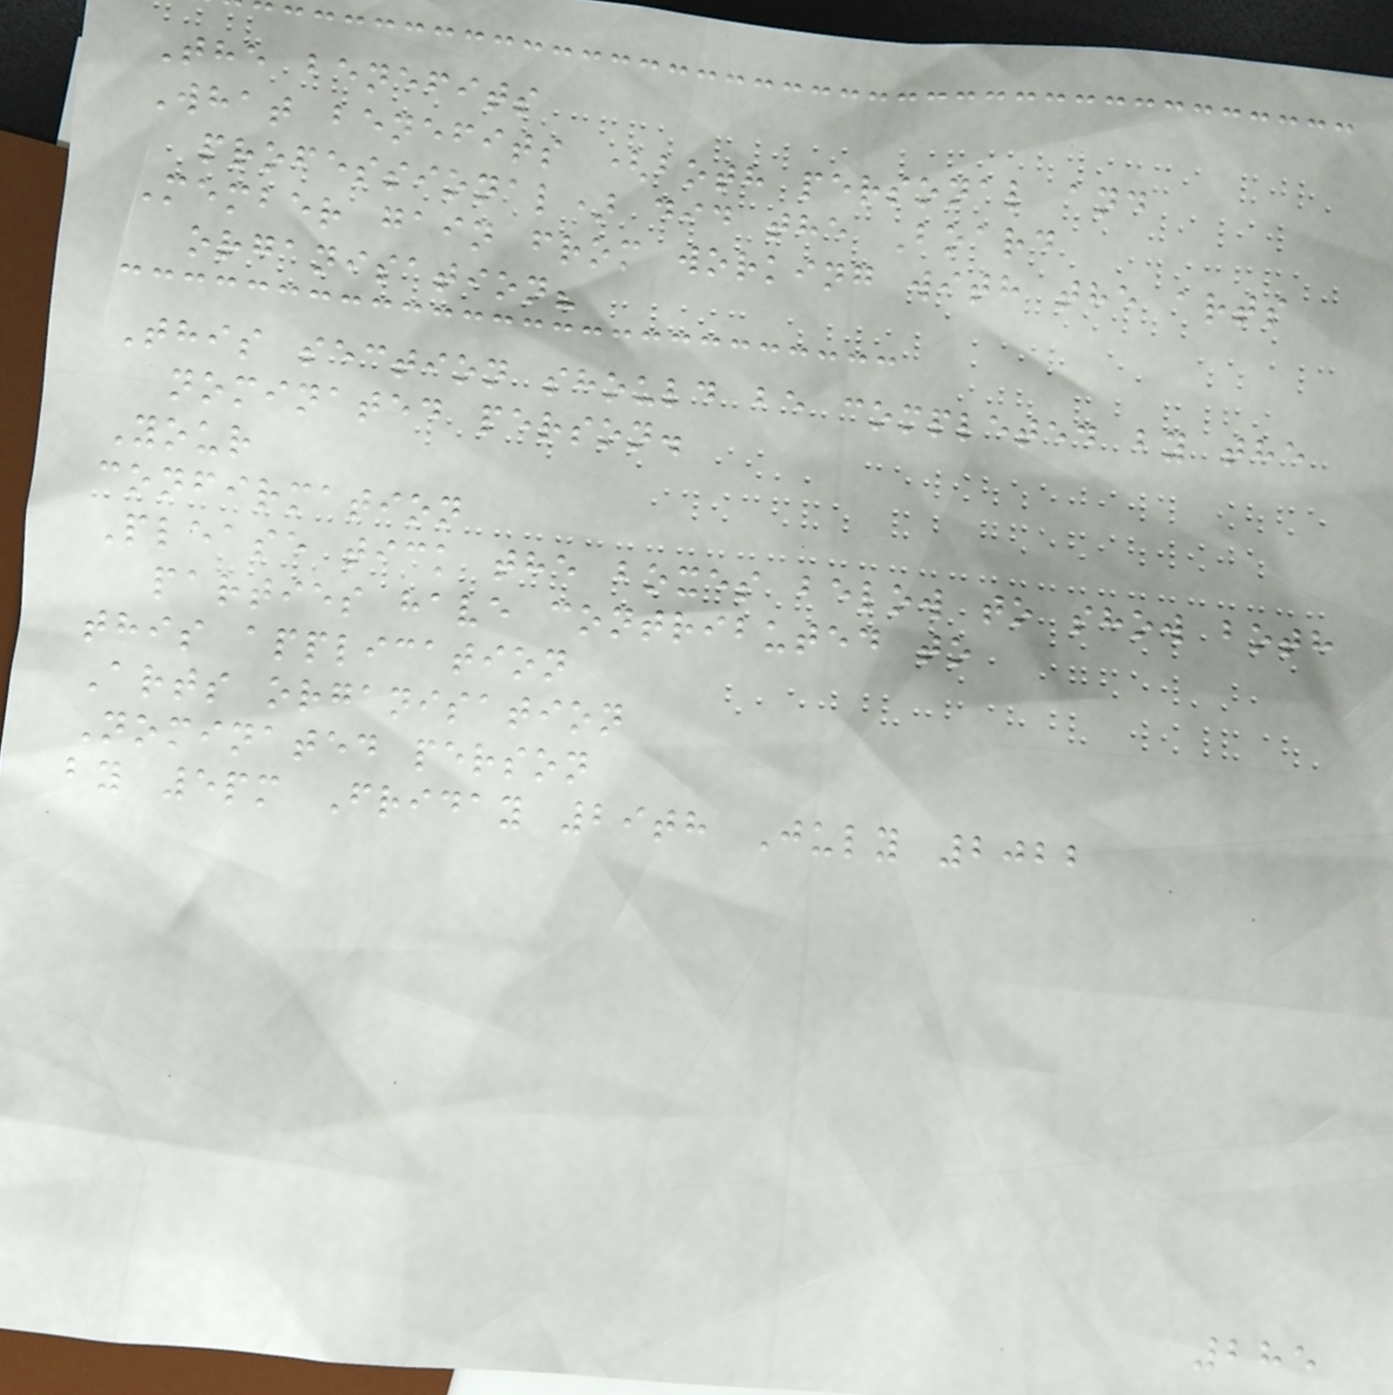The benefits
What benefits (both personal and
professional) did the Board
Member gain from working with the arts
organisation?
This section should be completed by the
nominated person.
Your
confirmation
Please tick the boxes below to show both
parties have contributed to
this application
Arts organisation
Nominated person
by 5pm Friday 29th July 2022
285
